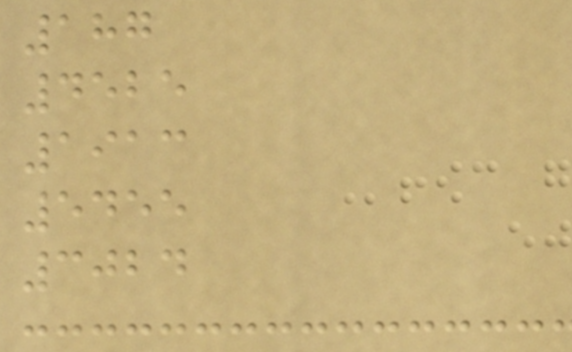187
4525
1913
5455
3024
